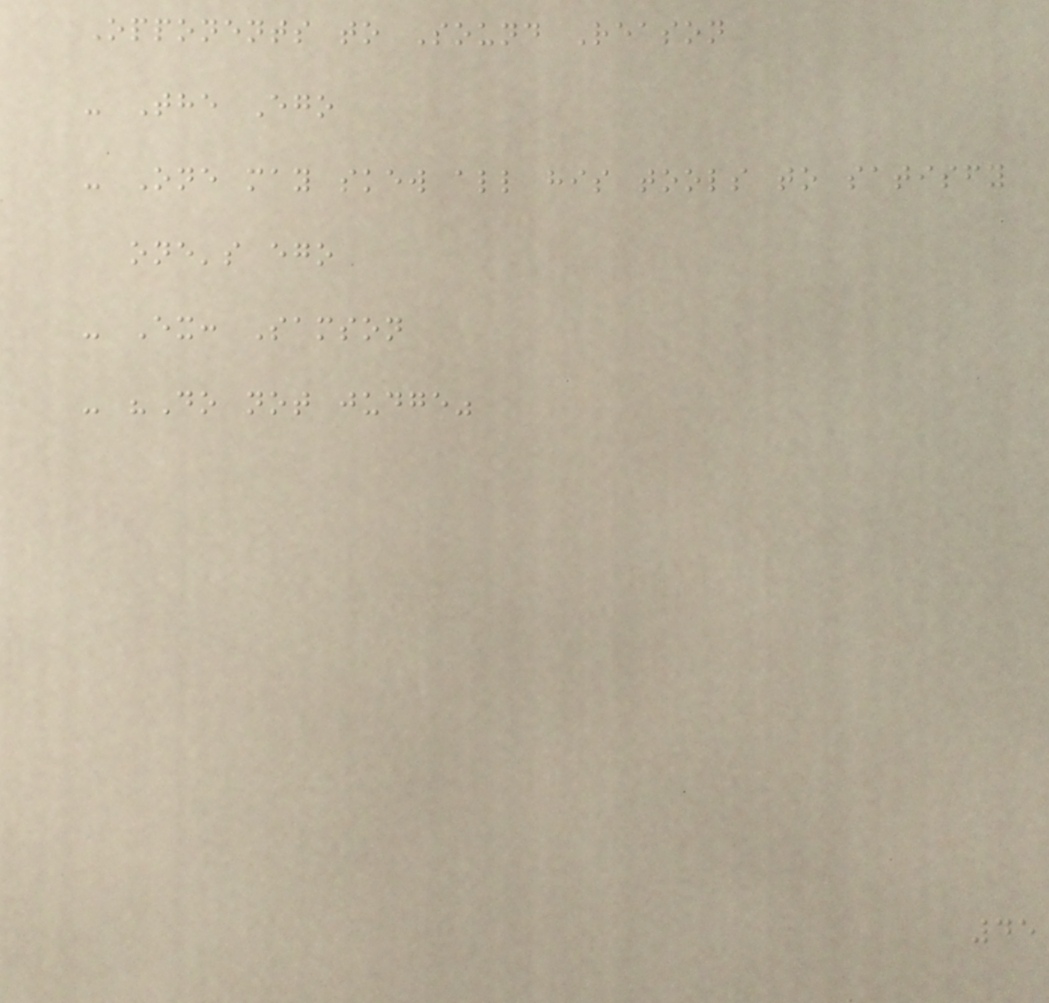Opponents to Sound Reason
- The Ego
- One may skew all his tools to satisfy
one's ego
- Ex: Samson
- "Do not judge"
45
